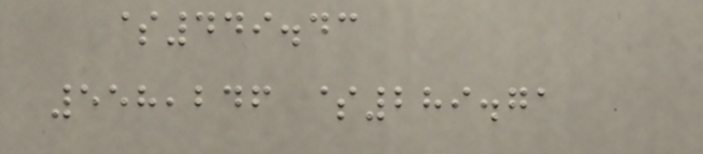$449.43
558,246 $289.71
